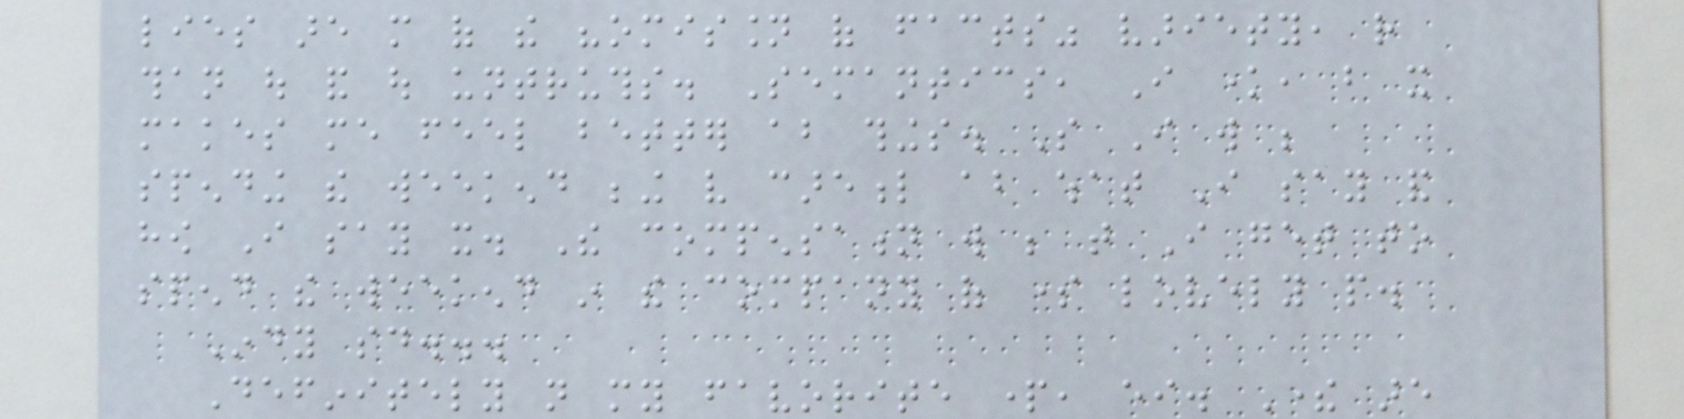lies are more of the "omission of facts" variety, rather
than out and out untruths. Semantics, I know, but it
makes me feel better about things. So I will be
spending the weekend being very careful about what I say and
how I say it. The compensation will be that I get to
spend the weekend in the company of some lovely people.
Indy said...
Definitely not my favorite part, either. There are
